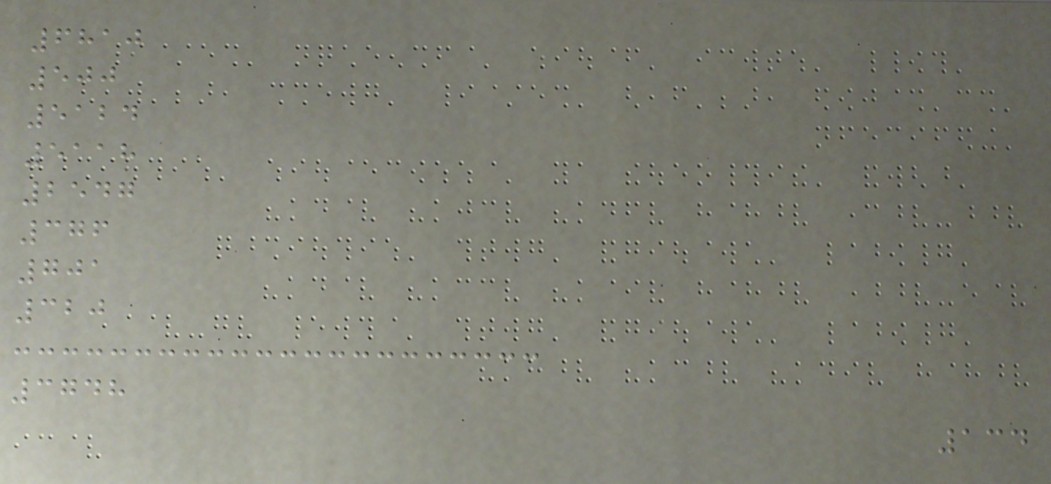6810
500
5124
5118
2547
376
701
320
3748
134
